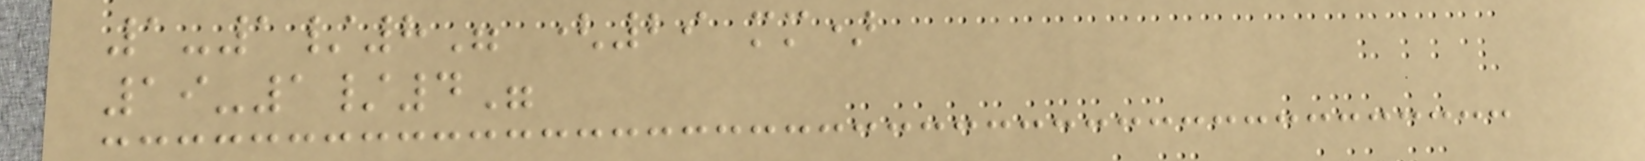1-1/8" (29 mm)
19-1/4"
